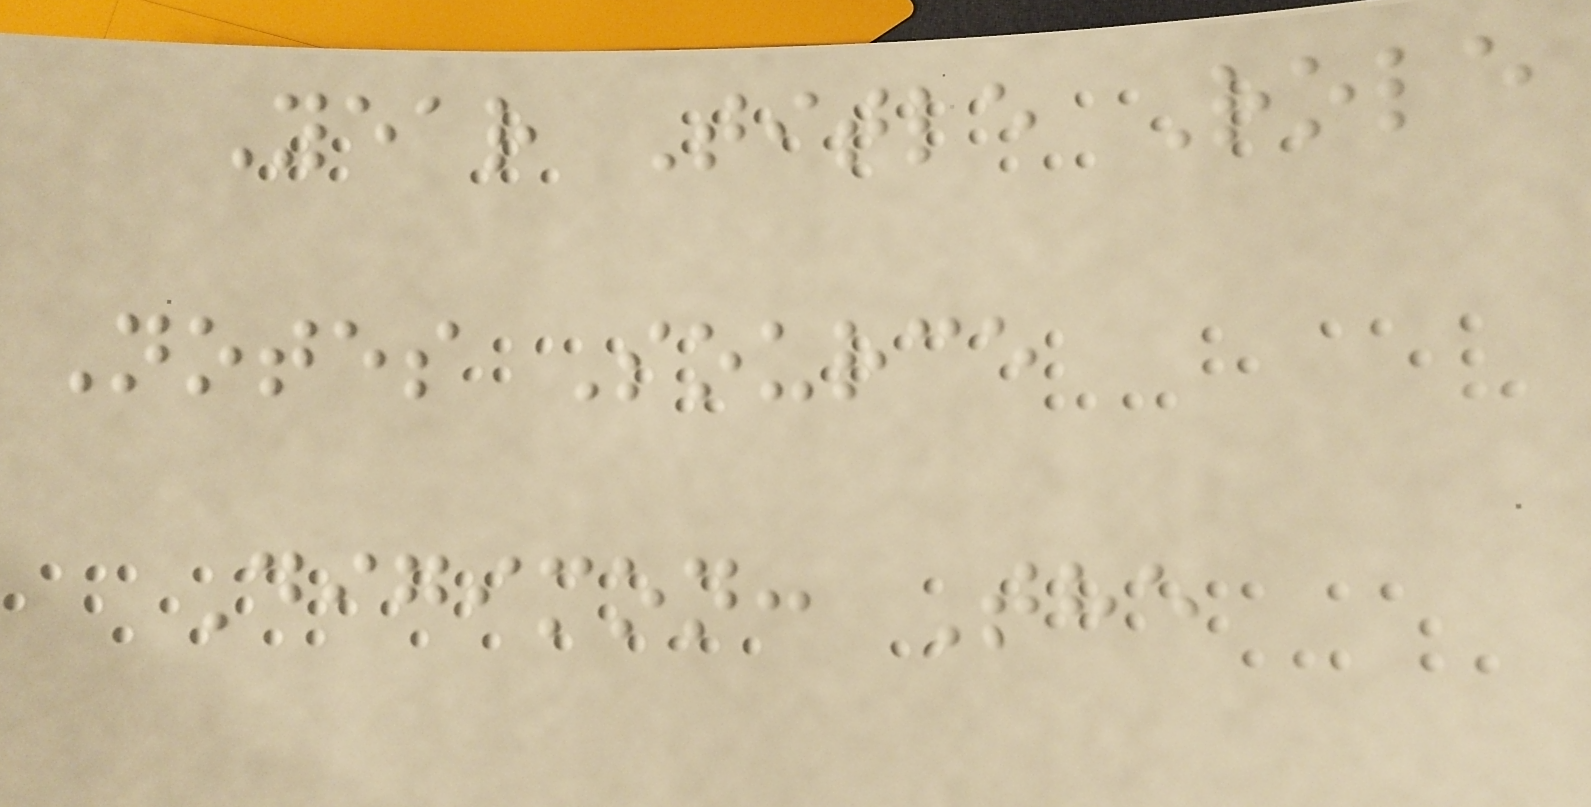Year Title Role
Notes Source
Digimon: The
